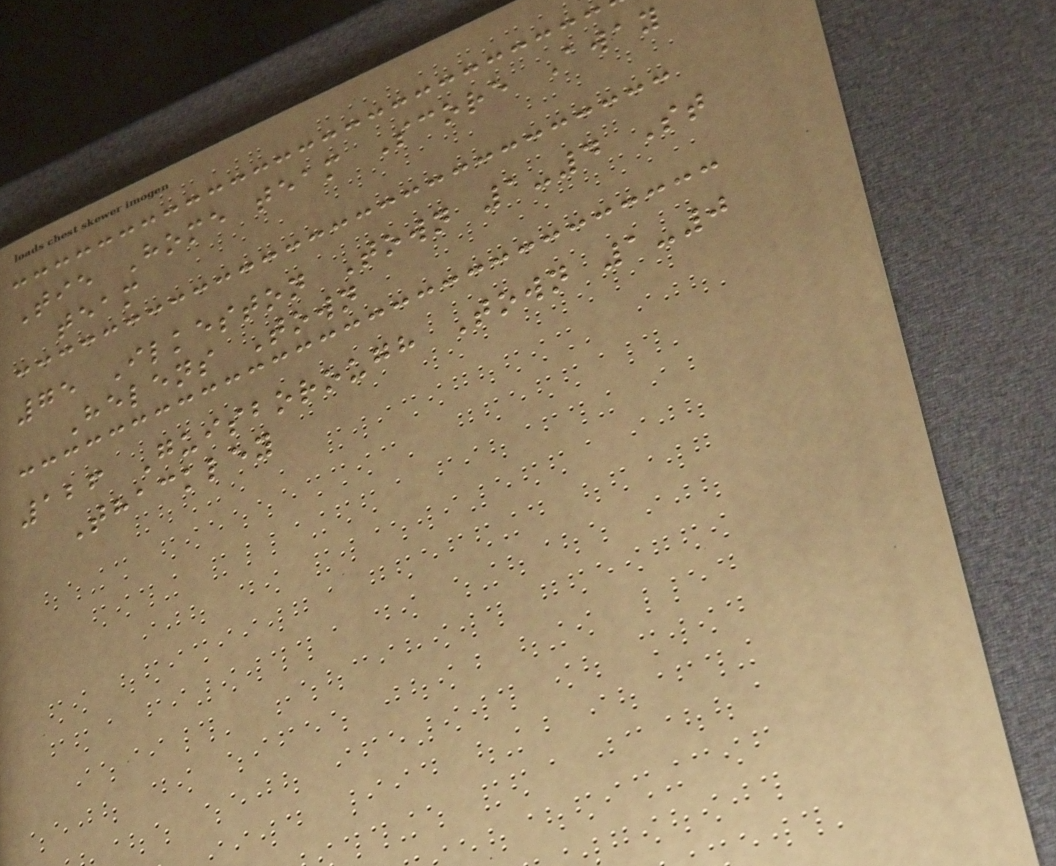Tie Home team Score Away
team
75 Ilkeston Town 1-4 St
Helens Town
126 Guisborough Town 1-0
Thackley
